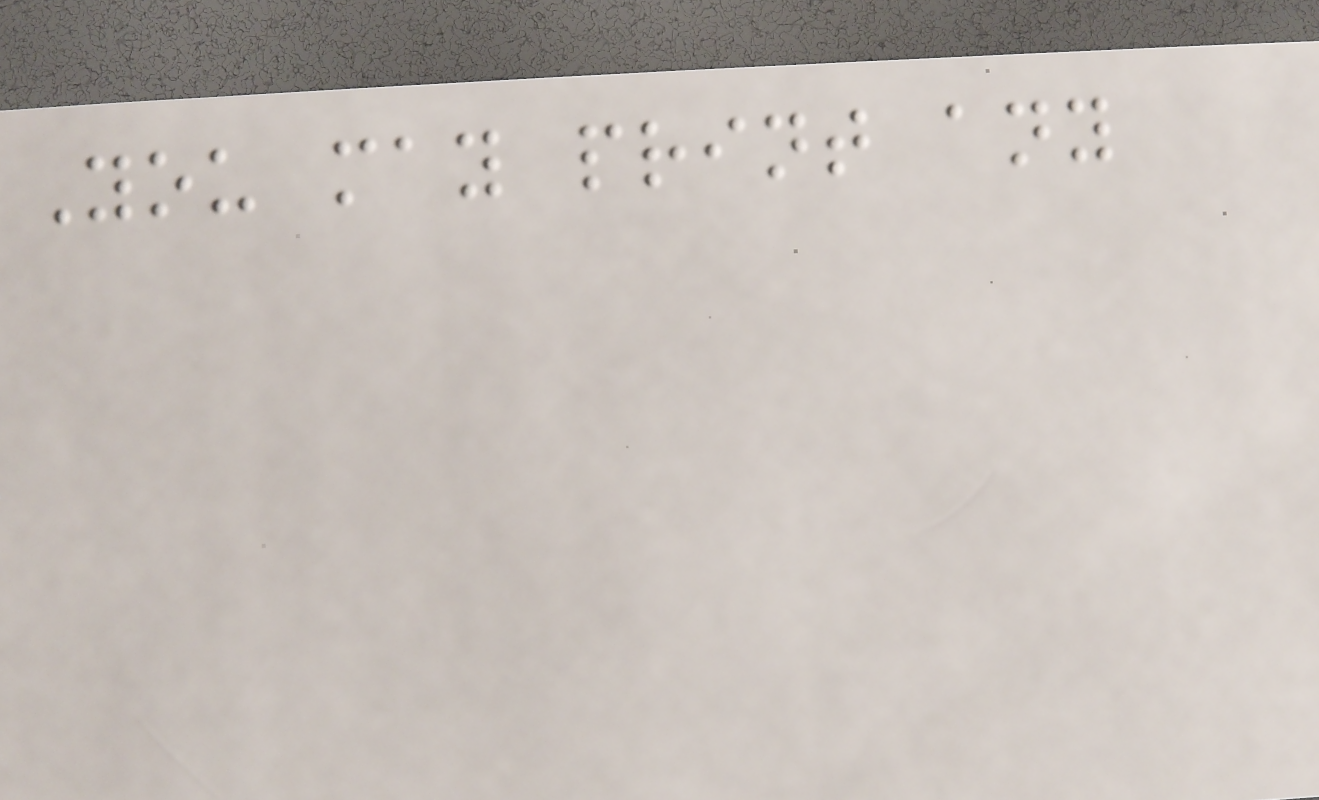You may print any
